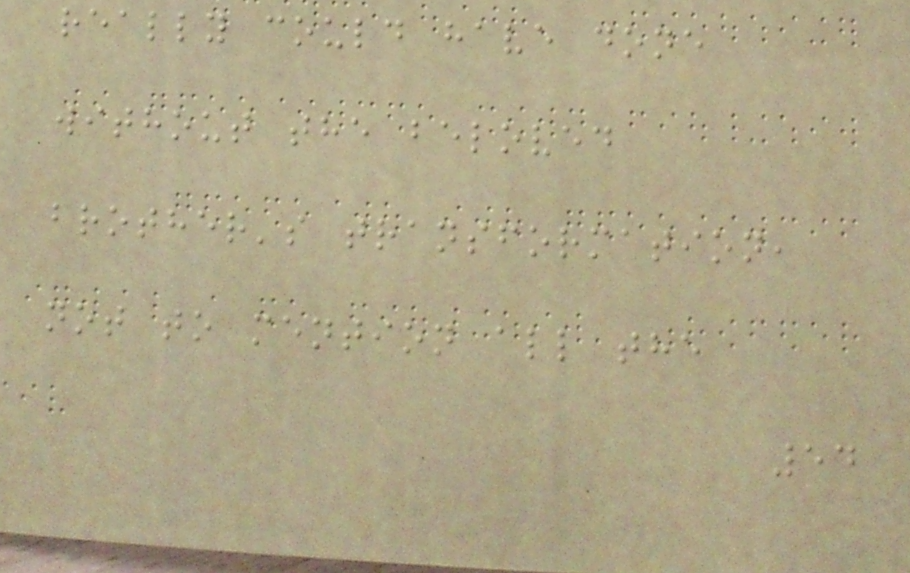really could have done
without the beloved
brother's transformation,
not to mention all the
54
